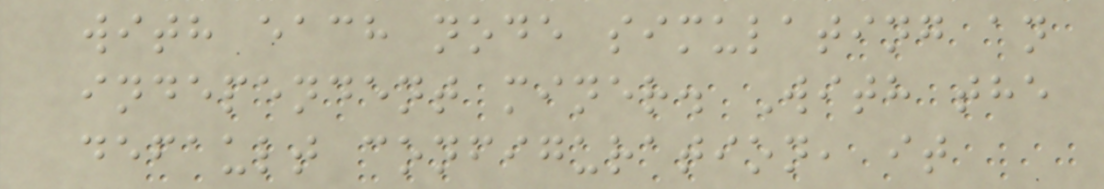with each node simulating an
independent miner. With the
default configuration, it
